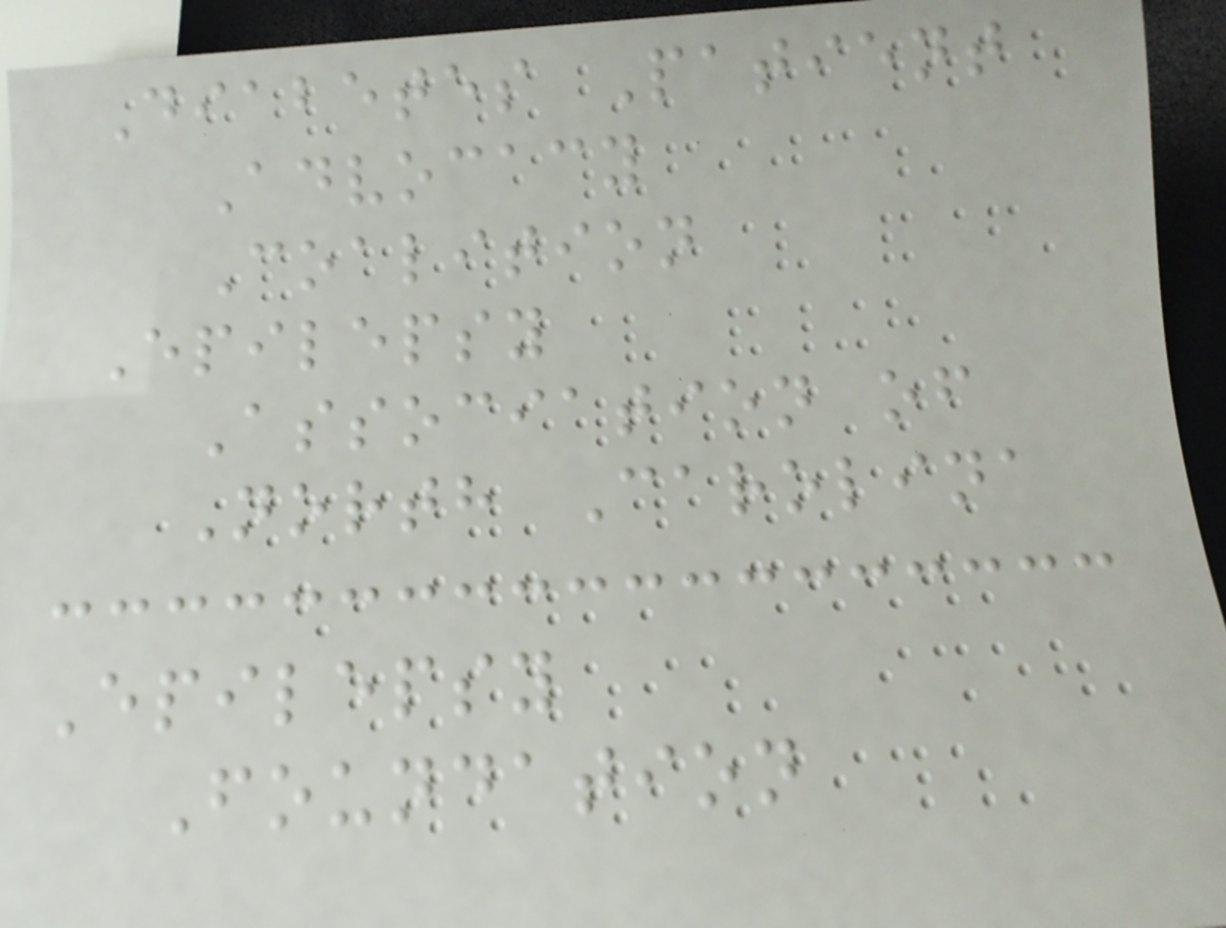Diabetes Patient
Advocacy
Coalition
Epilepsy
Association of
North Carolina
Epilepsy
Foundation
